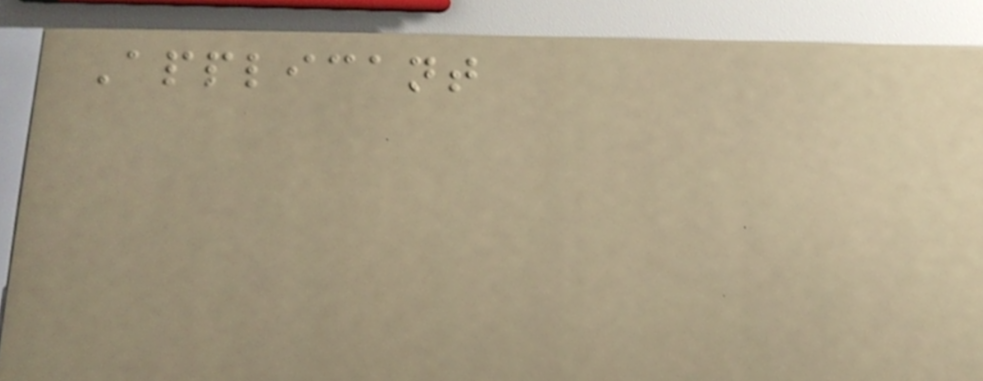Applicant
